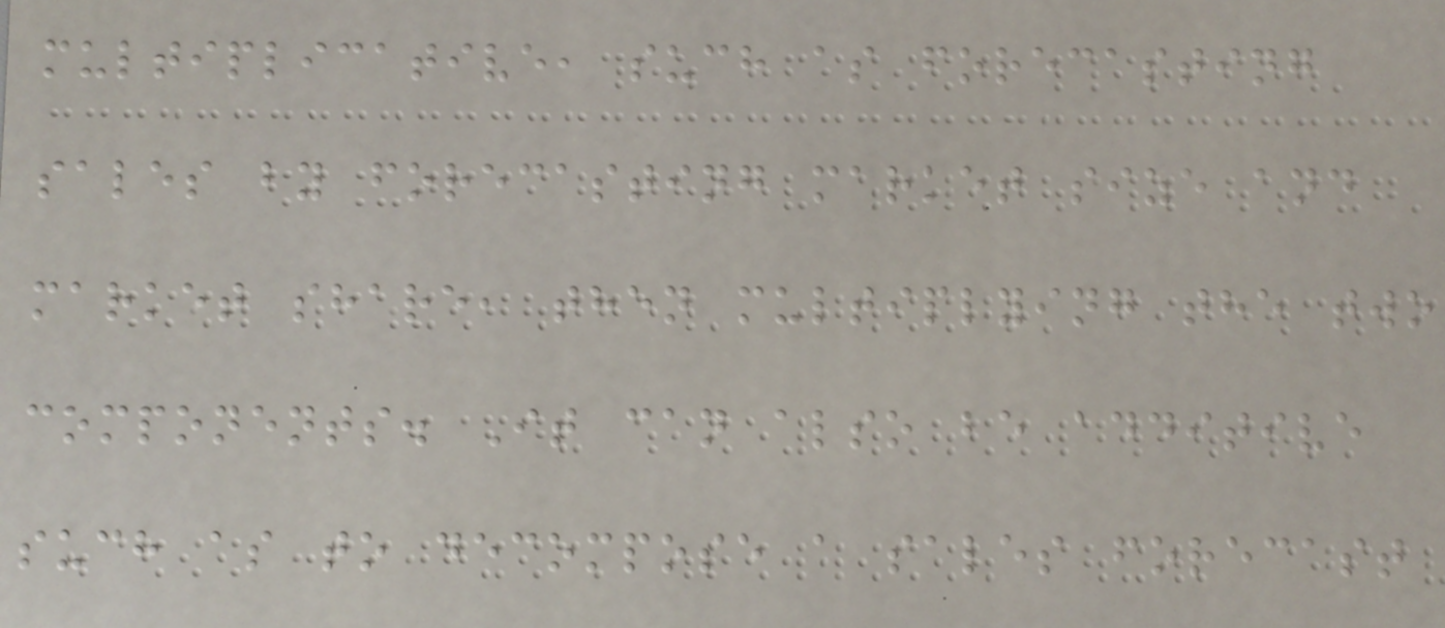multiplicative, such as forecasting
sales by forecasting market size and
market share, then multiplying the two
components. It can also be additive
such as to decompose a sales forecast
